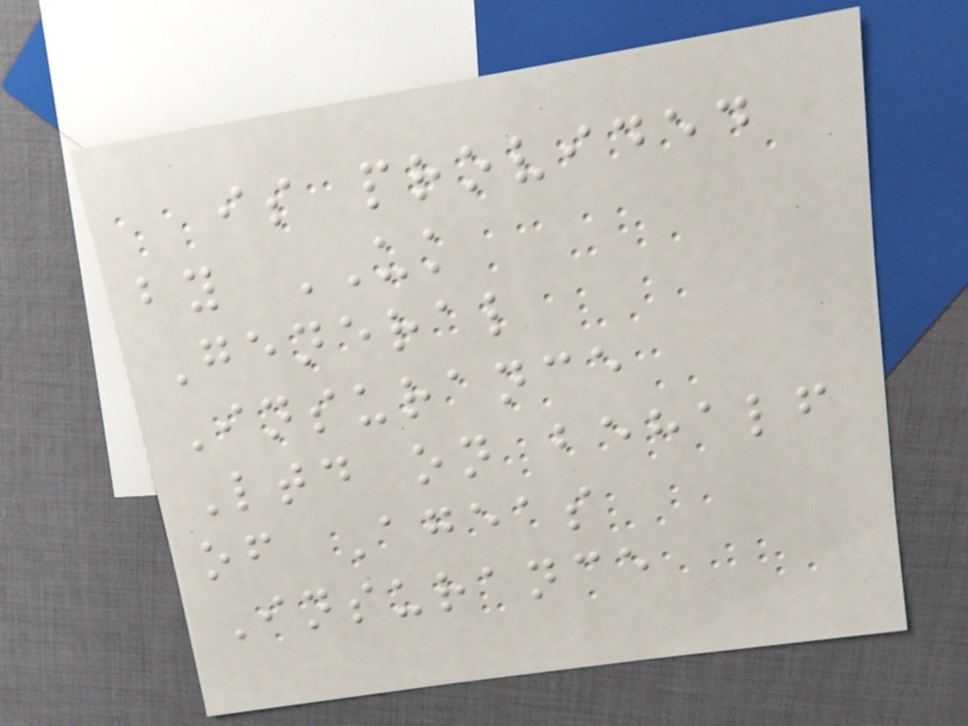is provided
by UK
General
Insurance
Ltd on behalf
of Ageas
Insurance
